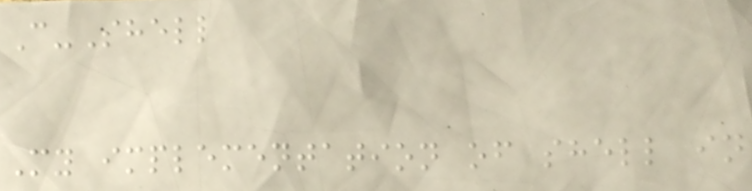C-Shell
My implementation of shell in
